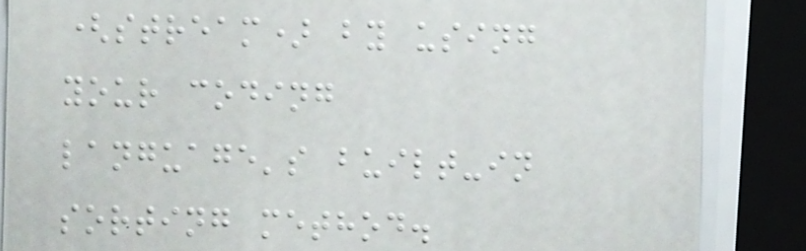(stream) by using
your coding
language's built-in
sorting method.
